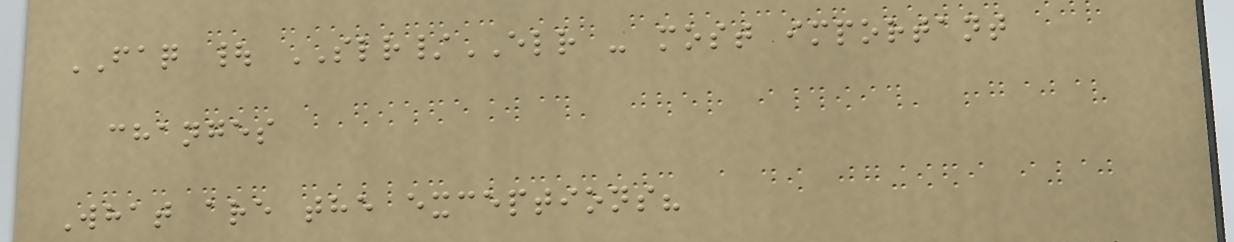FAQ | SLR/ELR - most important
changes
What are the exceptions?
